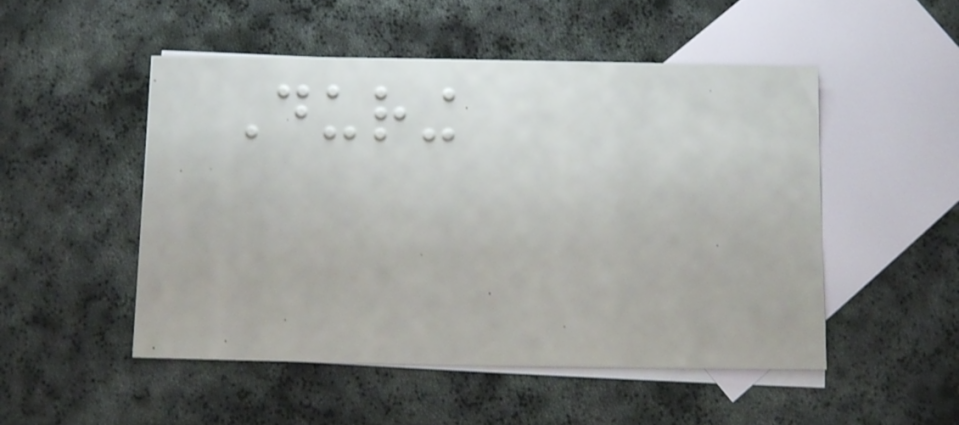During
